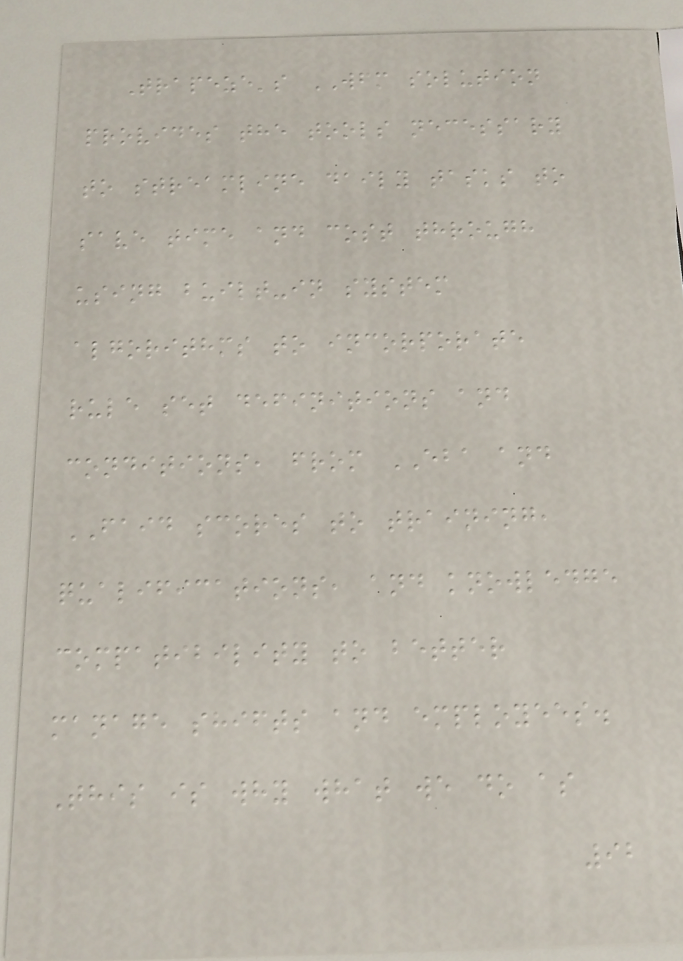Trapeze's WFM solution
provides the tools necessary
to streamline daily tasks to
save time and cost through
using built-in system
algorithms to incorporate
rule set definitions and
conditions, from EBA and
FAID scores to training,
qualifications, and knowledge
compatibility to better
manage shifts and employees.
This is why what we do as
92
